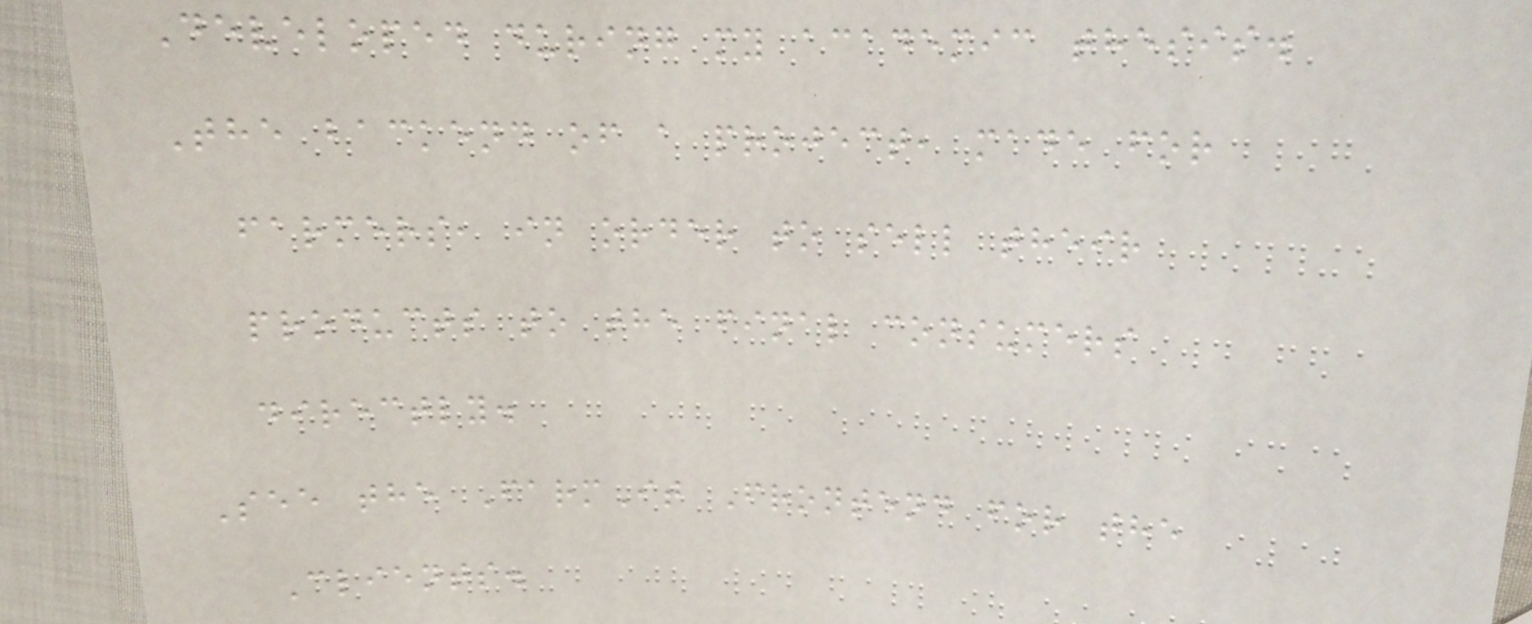Developed during my academic thesis.
The backend of a project, made for
farmers, in order to sell their
products to the final consumers
directly.
See the FarmIt Frontend for the
Clients.
